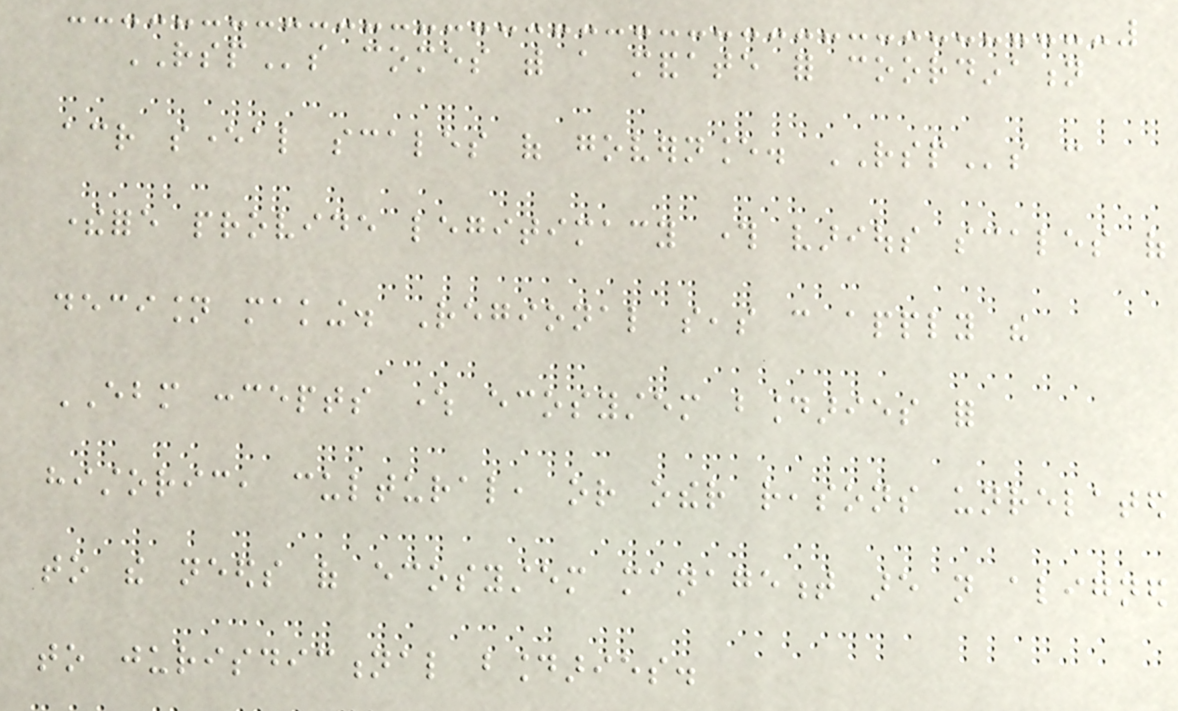RSPs comes with a mandate for coordination
across several scales of governance. RSPs can
therefore provide legitimacy through various scales of
decision making. Regional seas can apply the
EBM concepts where ecosystem boundaries for
historic, cultural, or other reasons unrelated
to the needs of ecosystem management are not aligned
to jurisdictional boundaries.
